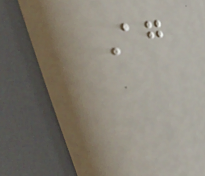Again
